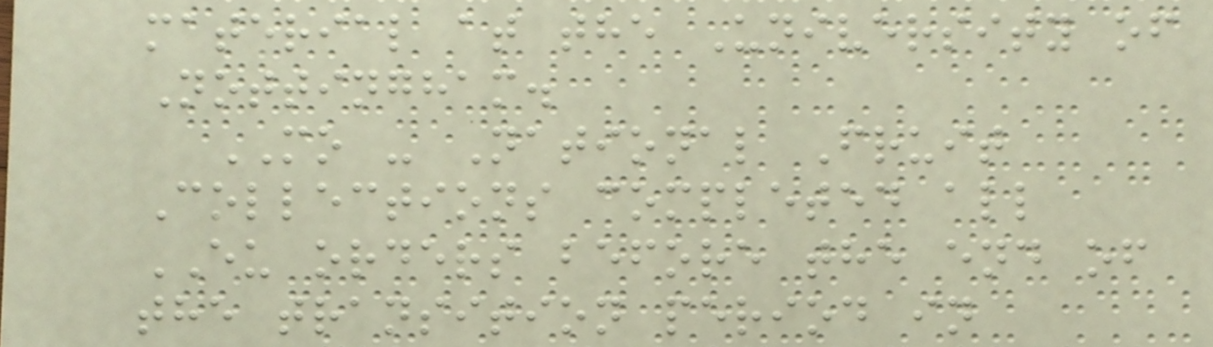material at the University of
Nottingham.
MO - National Fruit
Collections completed all
EU orders before the end of
the transition period in
